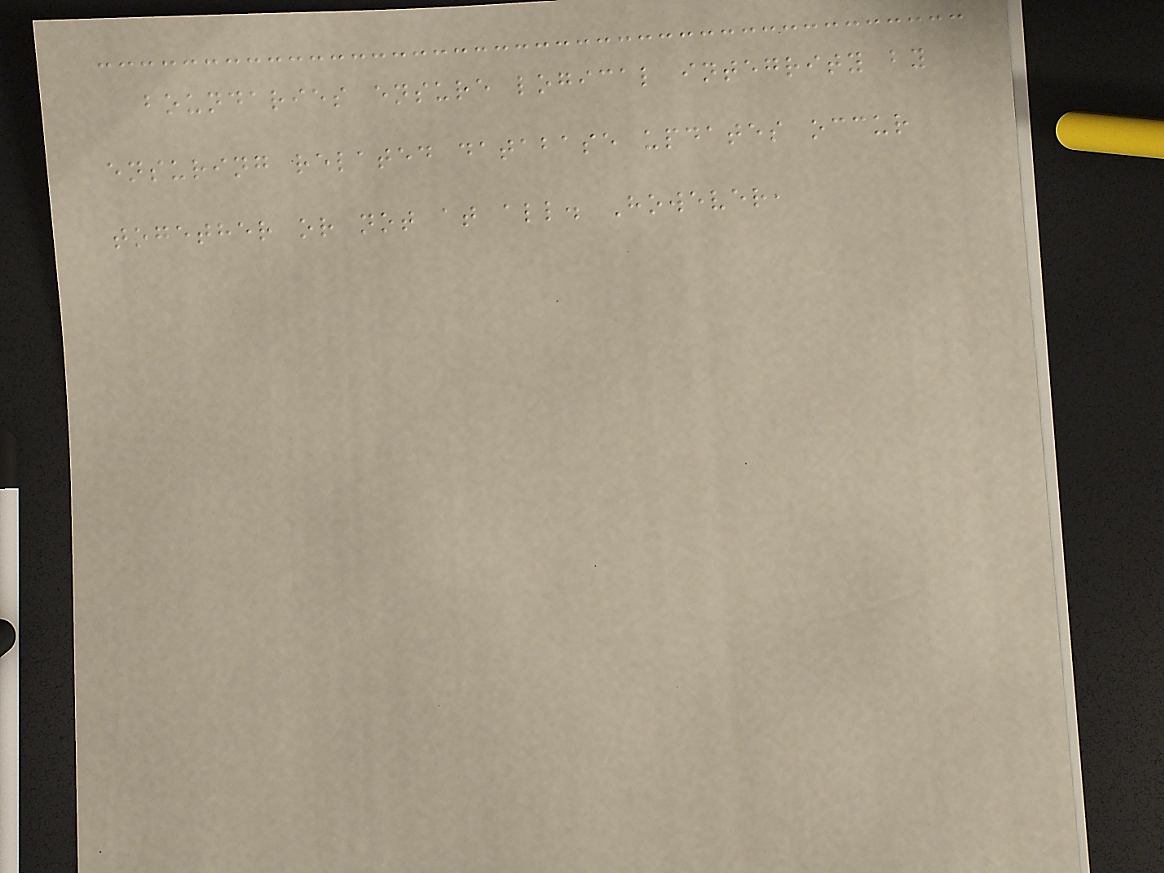boundaries ensure logical integrity by
ensuring related database updates occur
together or not at all. However,
